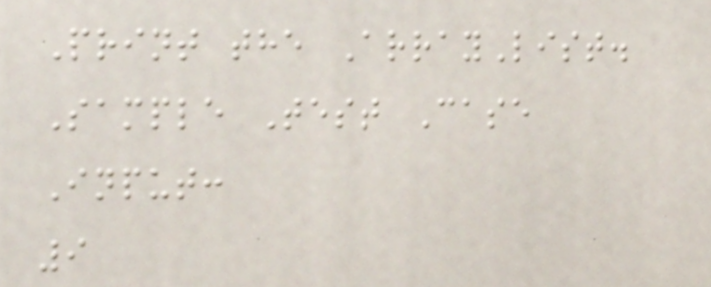Print the ArrayList.
Sample Test Case
Input:
9
